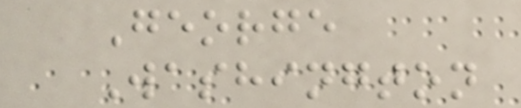George
Washington
